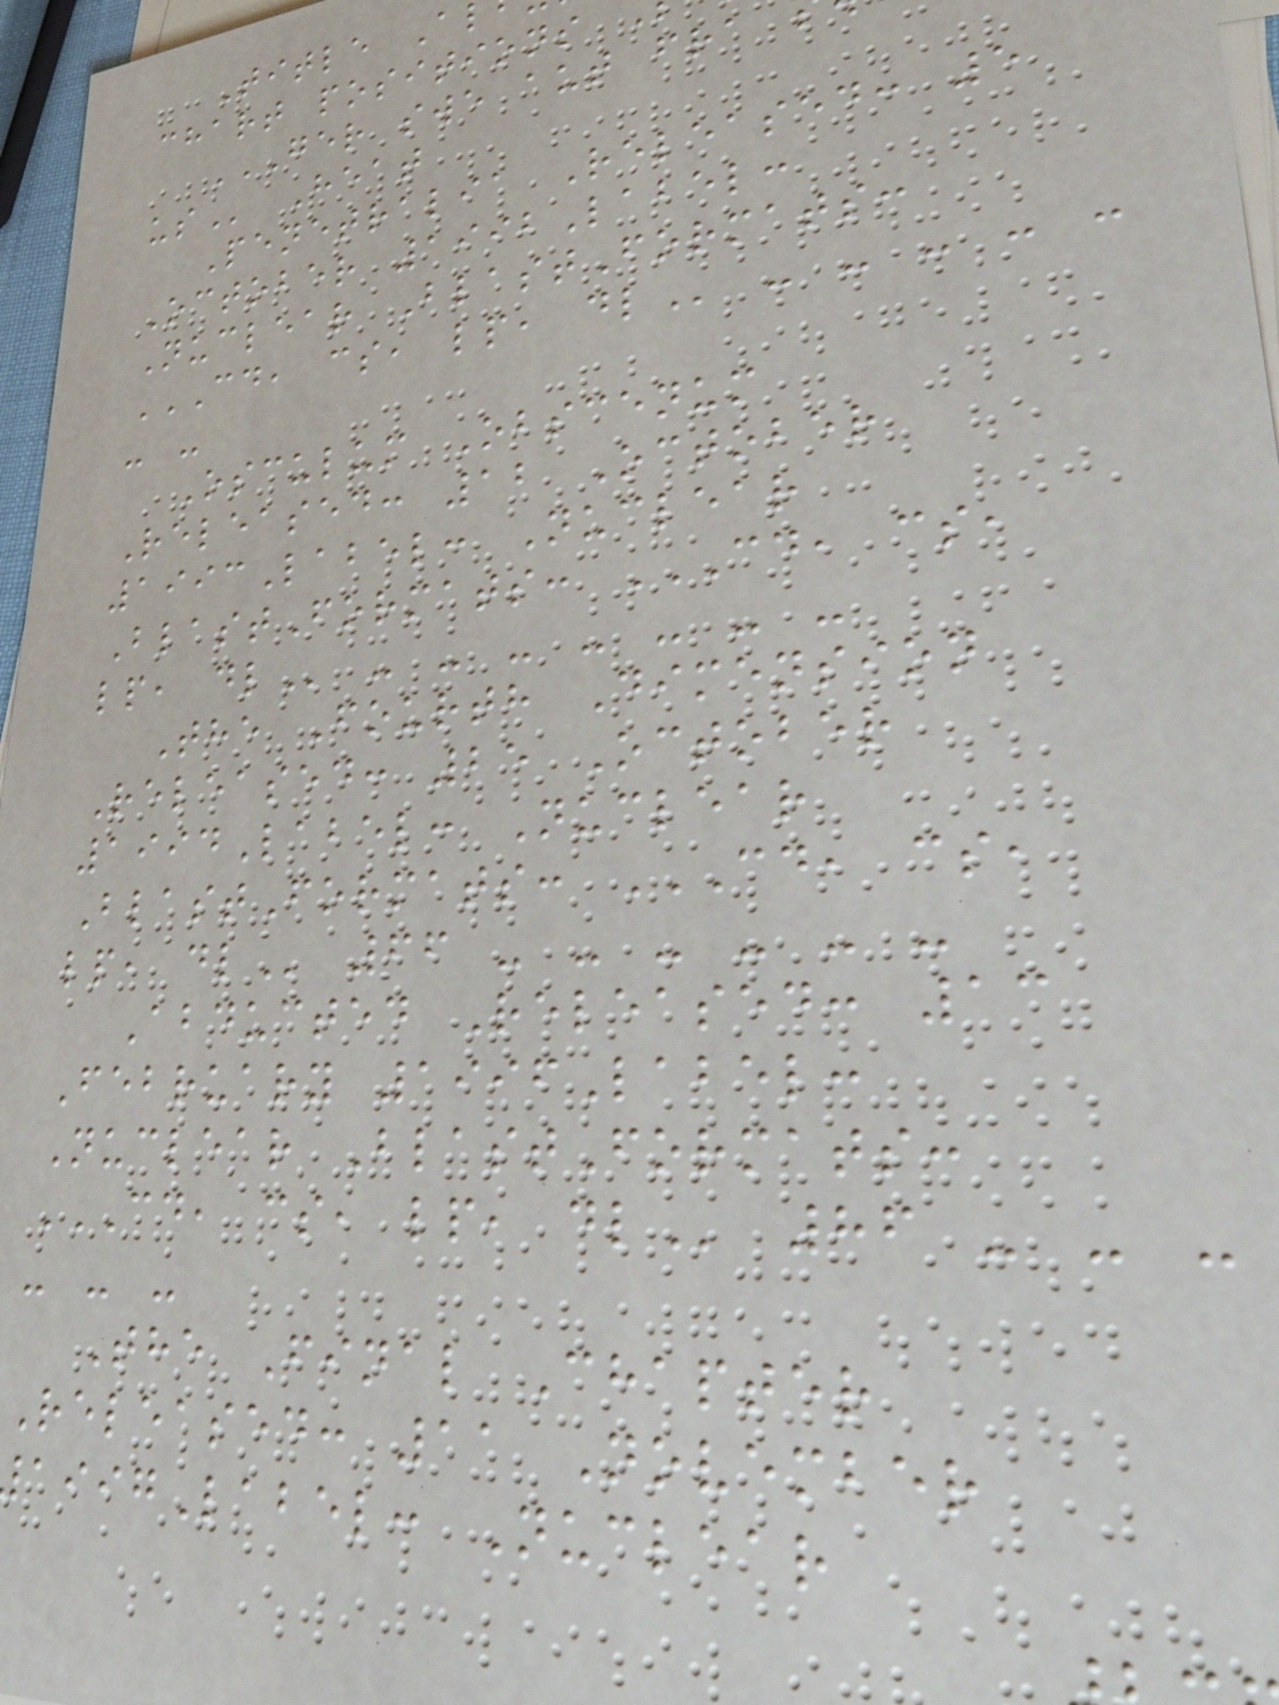Title A
chart positions
Heat
Penetralia Released: 5
October 1992Label:
Nuclear BlastFormats:
CD, CS, LP, DL - - - - -
- -
Osculum Obscenum
Released: 12 October
1993Label: Nuclear
BlastFormats: CD, CS,
The Fourth Dimension
Released: 25 October
1994Label: Nuclear
BlastFormats: CD, CS,
Abducted Released: 13
February 1996Label:
Nuclear BlastFormats:
CD, CS, LP, DL 86 - - -
- - -
The Final Chapter
Released: 11 November
Label: Nuclear
